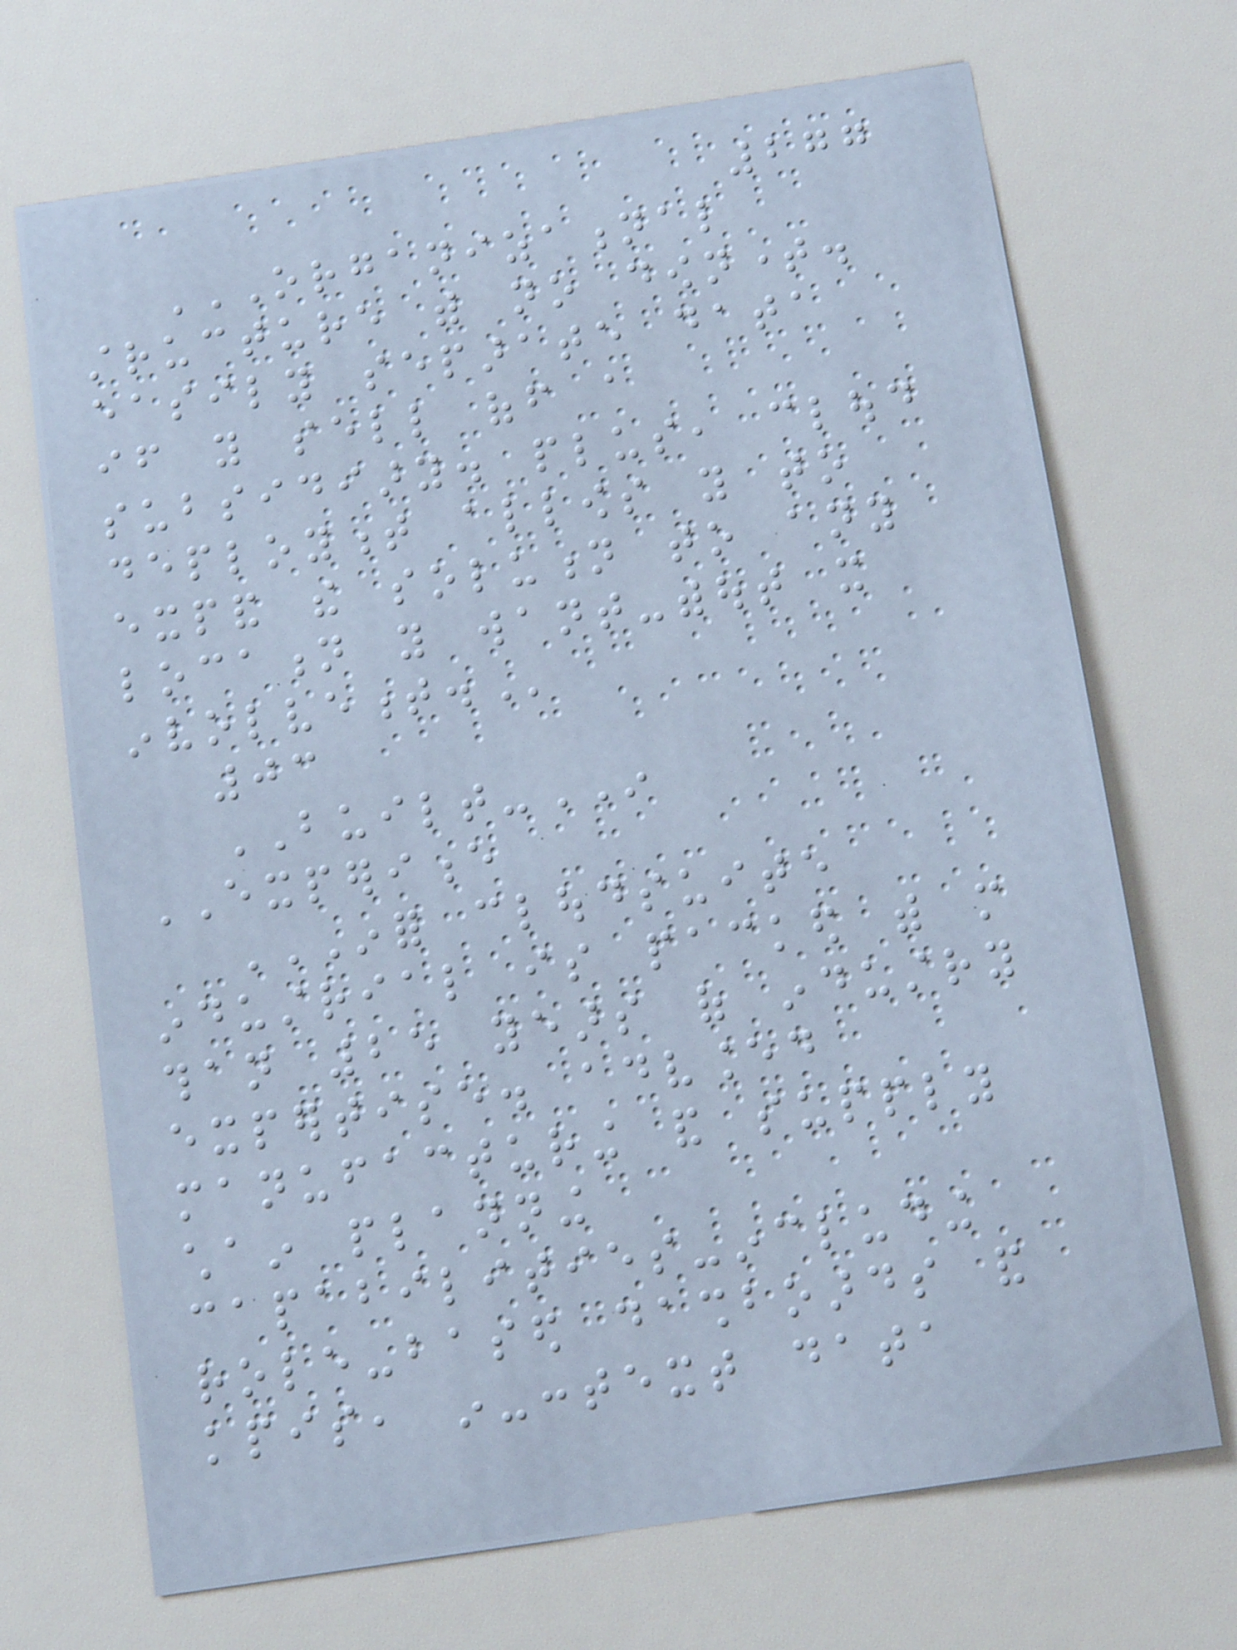277
ORGANIZATIONAL
STRUCTURE WITH NO DOWNTIME.
EASILY SEPARATE DATA
IF YOU SELL OFF A
SUBSIDIARY. PLUS, CLOUD
DEPLOYMENT ALLOWS YOU TO
EXPAND THE SOLUTION TO ANY
LOCATION YOU WANT-WITHOUT IT
INVOLVEMENT.
03
BUILT-IN
EXPERIENCE
INFOR CLOUDSUITE
INDUSTRIAL IS PACKED WITH MORE
THAN 25 YEARS OF INDUSTRY
EXPERTISE. ADVANCED
MANUFACTURING AND SUPPLY
CHAIN PLANNING
CAPABILITIES-INCLUDING
ROLE-BASED DASHBOARDS AND
KPIS, IN-CONTEXT DATA
